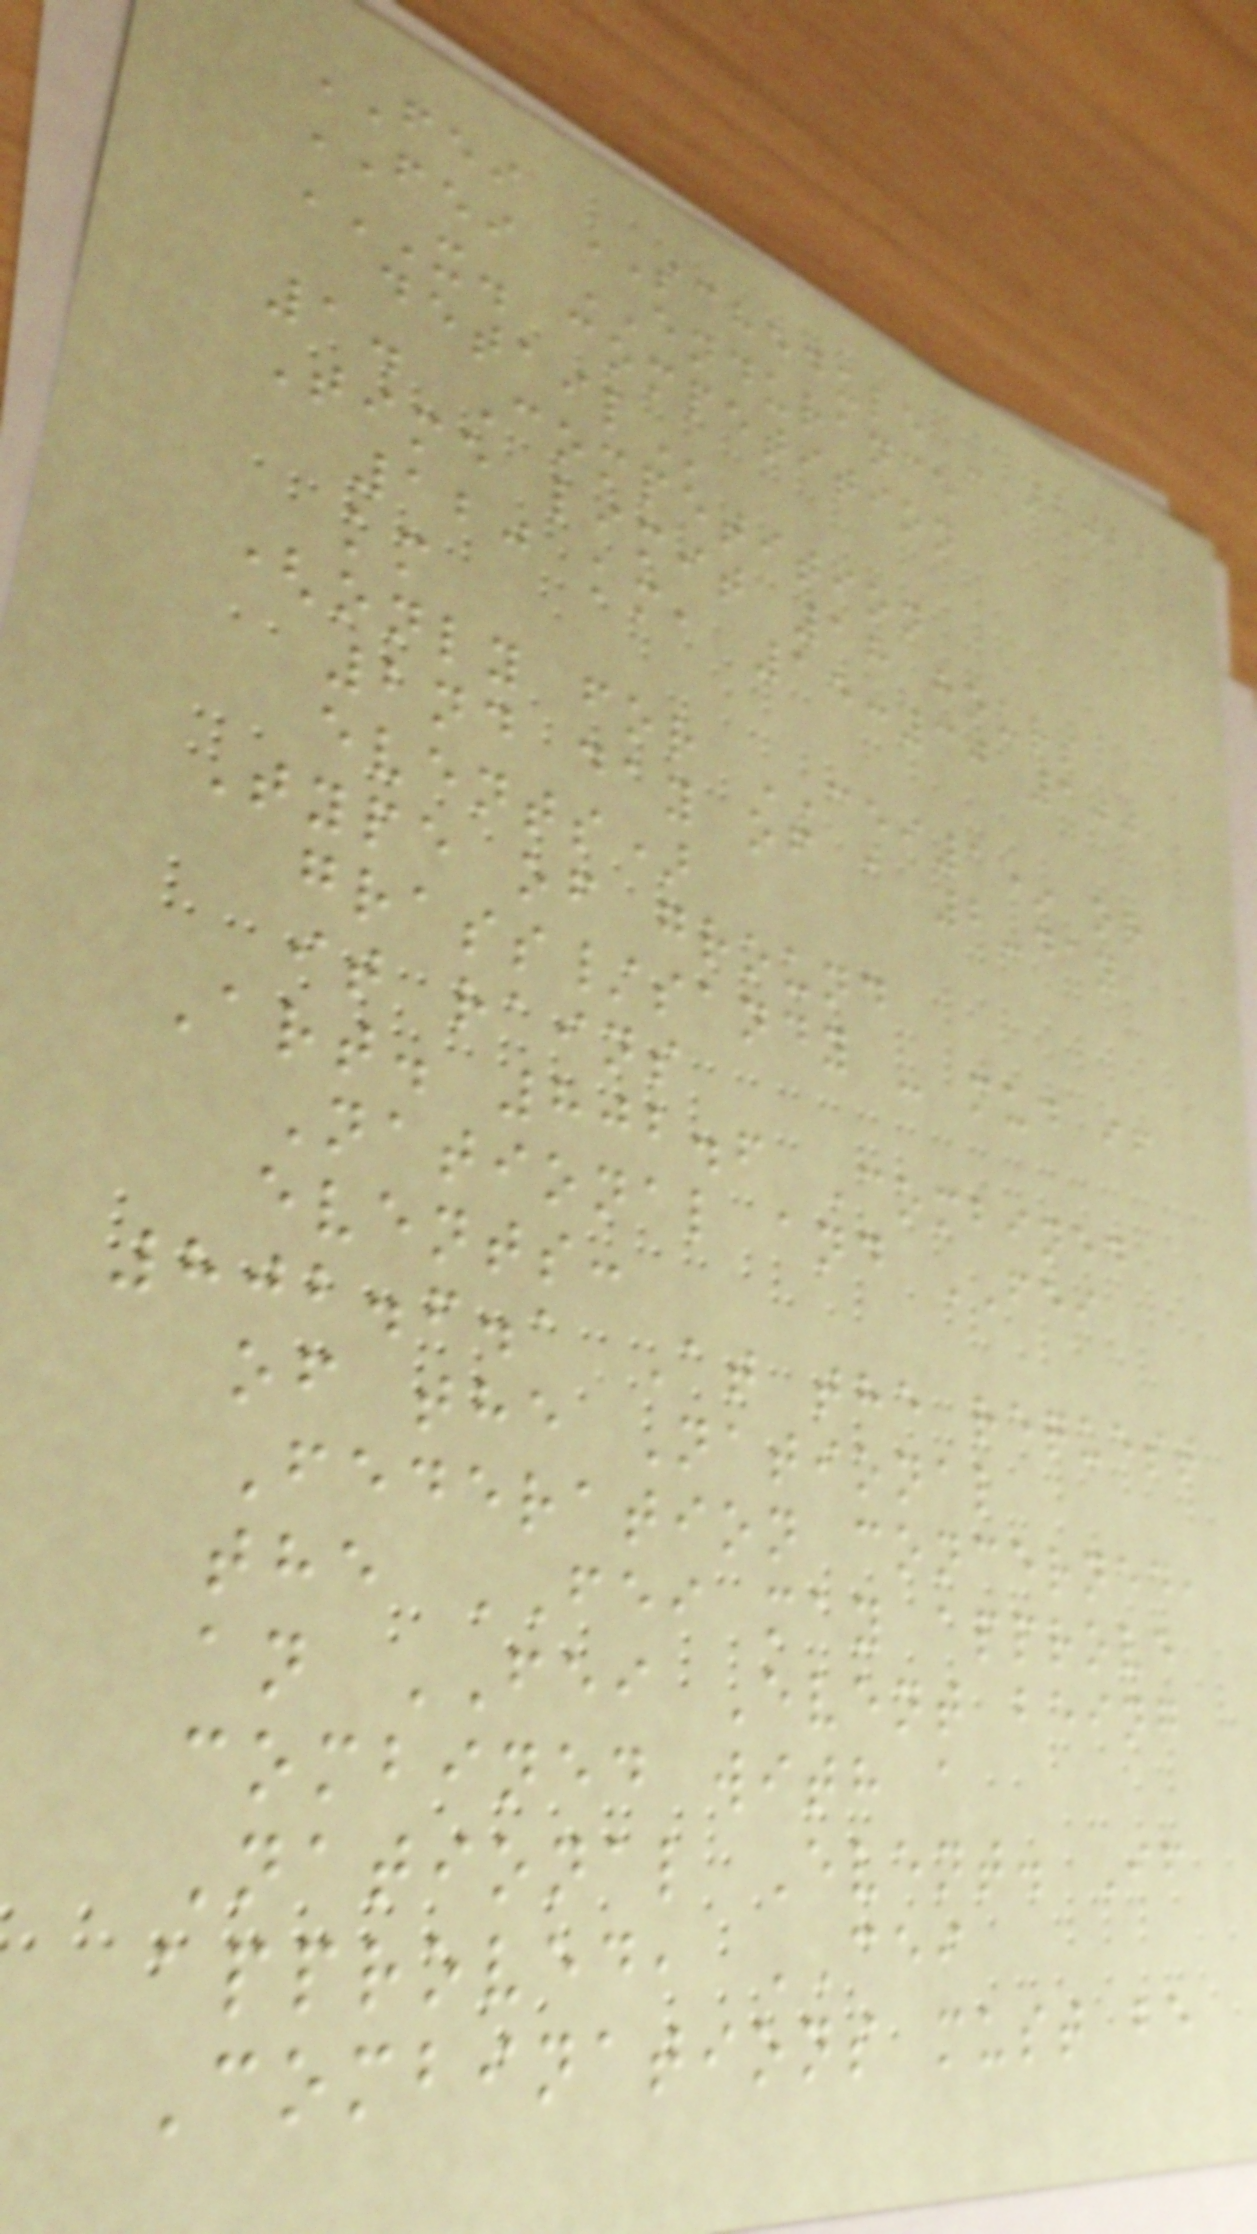FEI SCHEDULE - 2022
FEI ENDURANCE
X. COMPETITION
1. Competition
Time limit 18 hours
120 km, 15:30 100
km
(only for CEI1* or
2nd day of a 2-day
events)
Type of ground
grass/sandy - mud if
it rains
Art. 802.6 Combined
National and FEI
events:
802.6.1 At the request
of the National
Federation concerned,
the FEI may approve
an FEI Event being
combined with a
National Event. If
approved, CEI
Combinations must be
